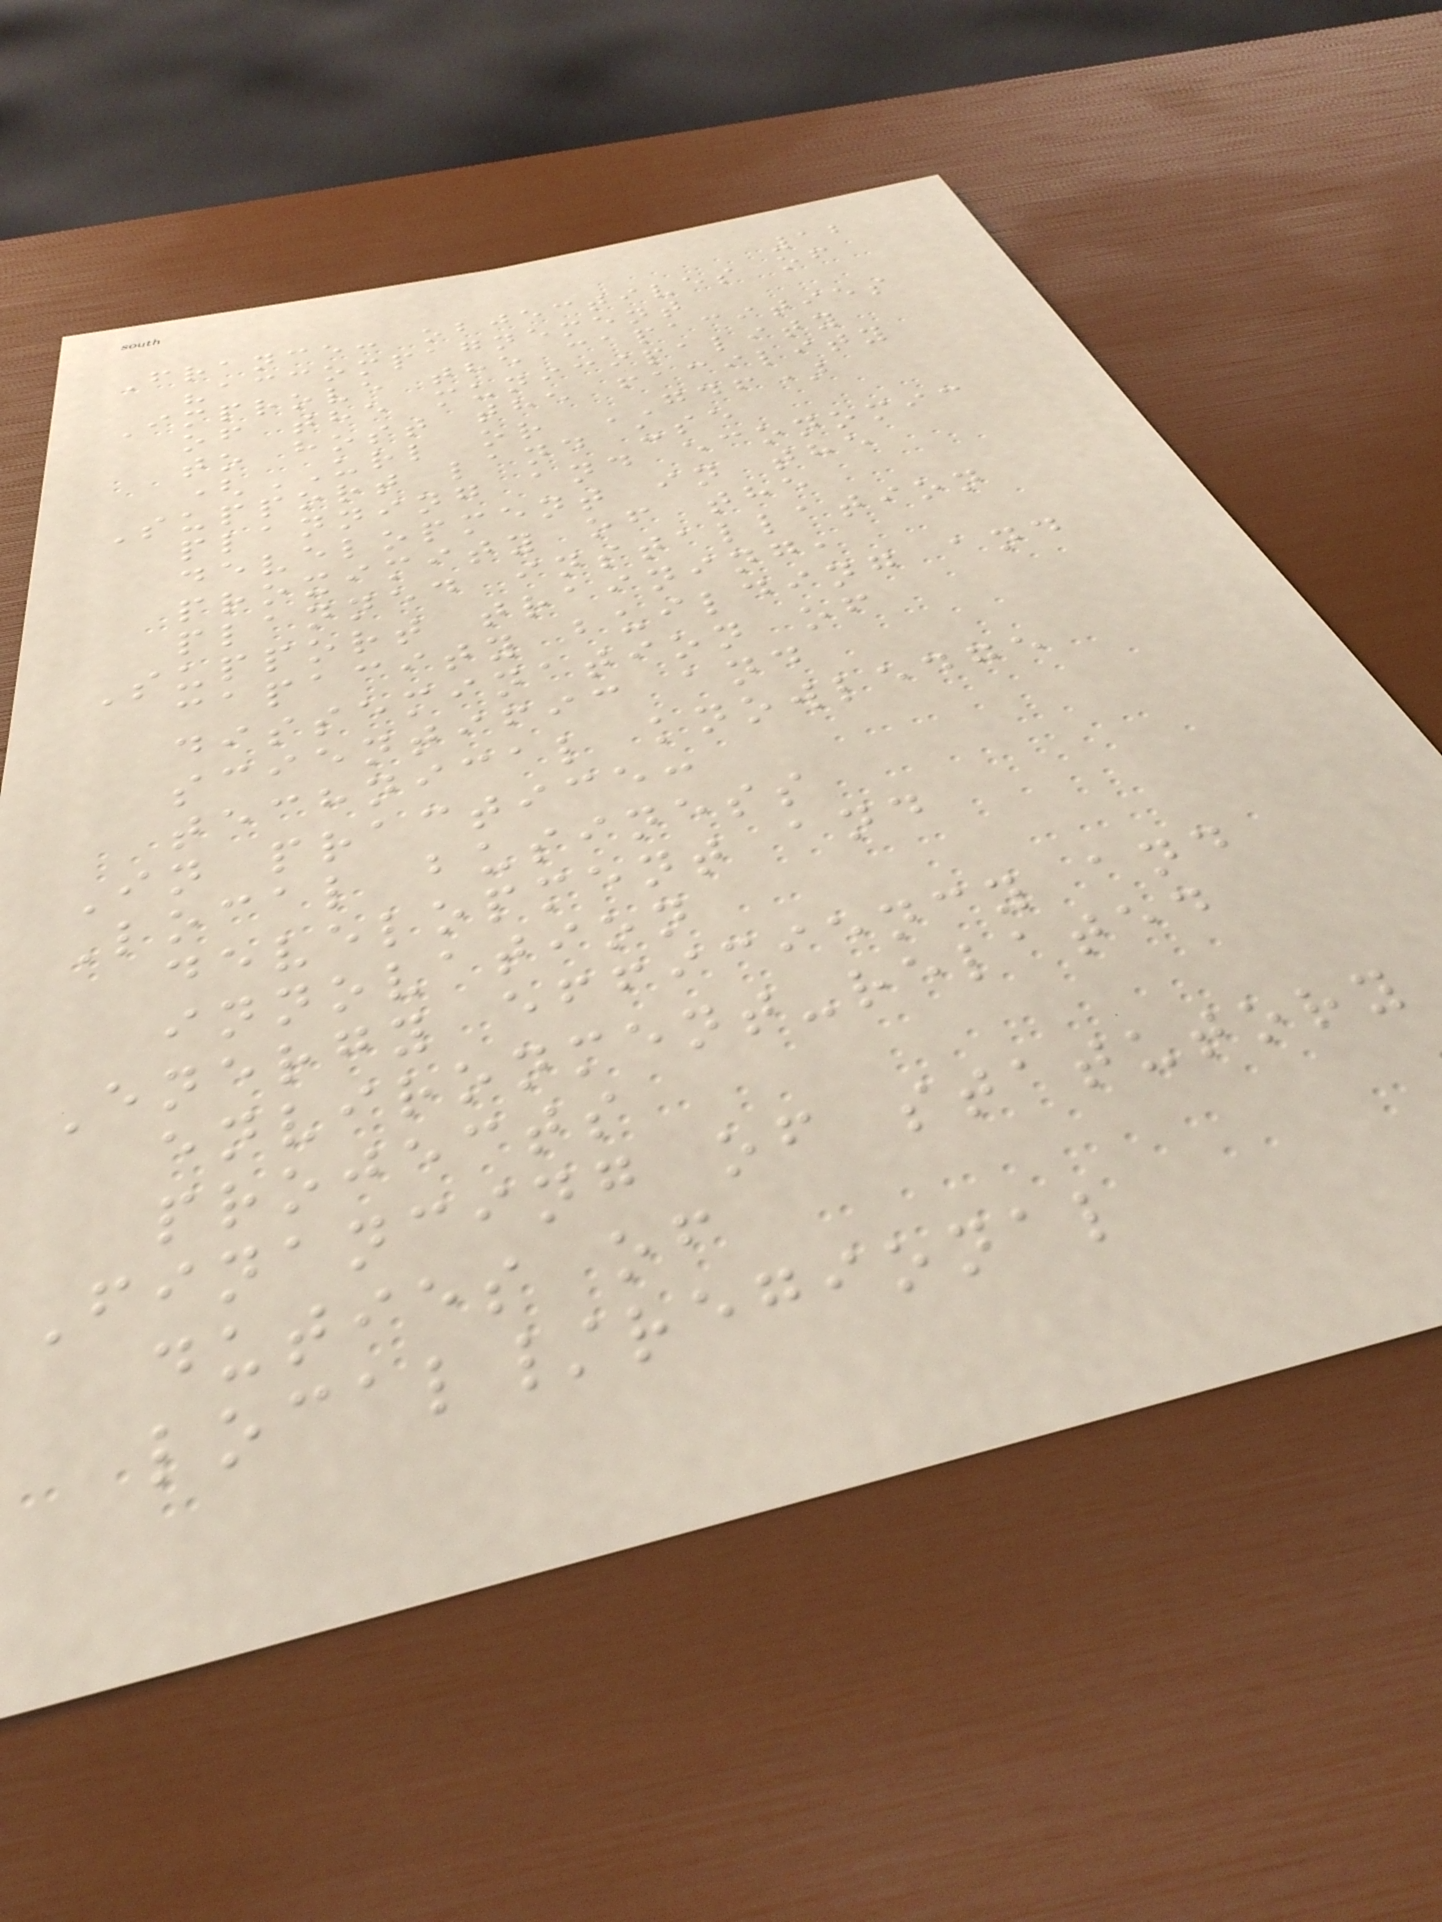12
France: objectives of
"accompagnement
Improve the capacities
of the municipality
to host the facility
(URL or GDF)
Support land use
planning and economic
development in the
proximity of the
planned installation
Support training,
capacity building and
dissemination of
scientific and
technical knowledge
In practice:
Local business
development and
innovation
Energy efficiency and
environment-related
projects
Financing of statutory
duties of
local/regional
